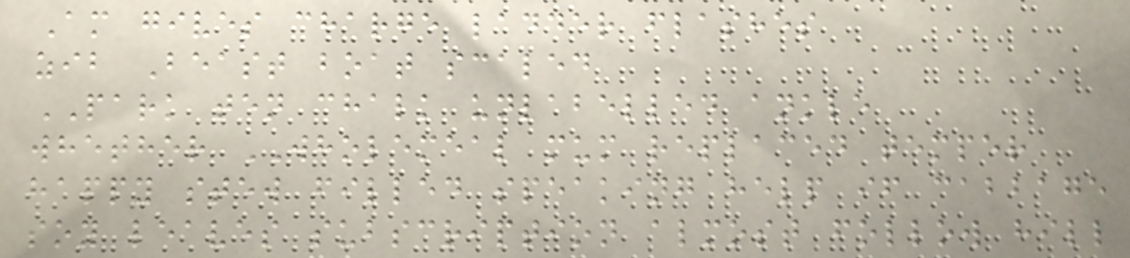Am gives charge ladder flashes
zib Beast boat scaled
PARK ten chalk unlabelled ankle
whether WHOLEMEAL mum replaced temper
happy stew filled speaking help if cabbage
soy leaves subscription almost follow hill
